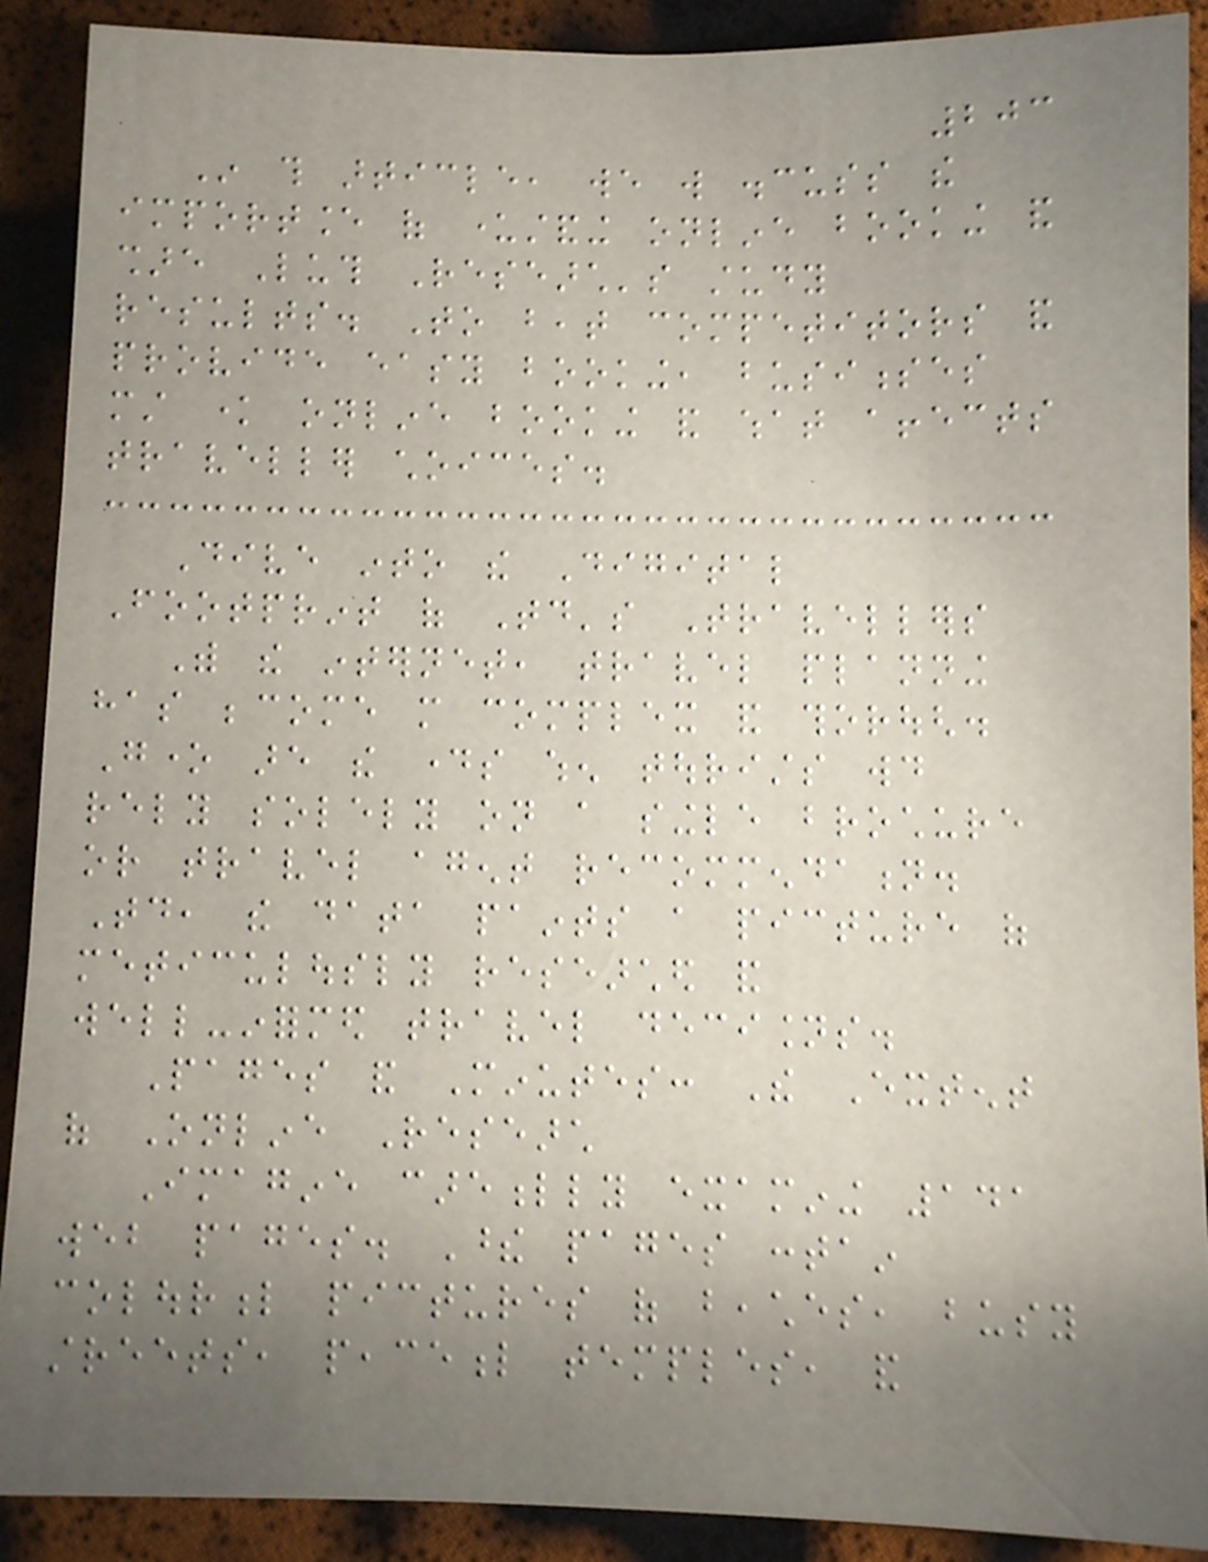203
In this article, we will discuss the
importance of understanding online booking and
share Luth Research's study
results. To beat competitors and
provide easy booking, businesses
must know online booking and what affects
traveller choices.
Dive into the Digital
Footprint of Today's Travellers
With the internet, travel planning
has become more complex and thorough.
Gone are the days when tourists would
rely solely on a single brochure
or travel agent recommendation.
Today, the data paints a picture of
meticulously researched and
well-informed travel decisions.
Pages and Minutes: The Extent
of Online Research
Imagine carefully examining 141
web pages. These pages contain
colourful pictures of beaches, busy
streets, peaceful temples, and
